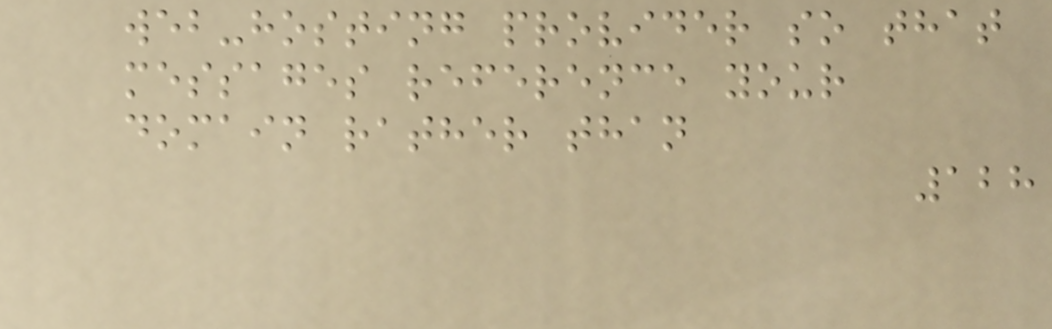web-hosting provider so that
messages reference your
domain rather than
128
